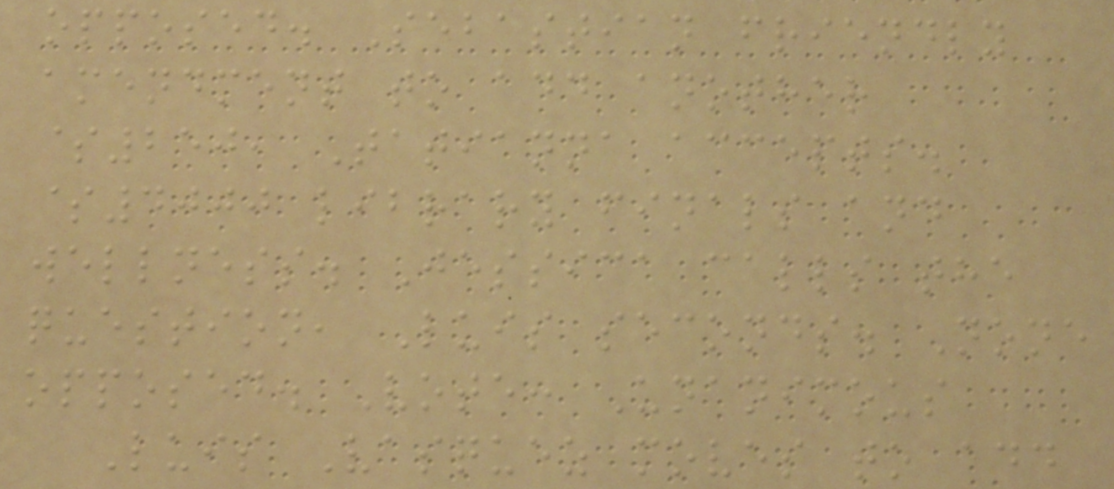opposed. Sebastian friendly
amendment to add another
$250, Tatianna accepts.
$4000 library finals and
wellness. Jessica calls the
question, Luis seconds. None
opposed. Vote: Unanimous
Luis Vasquez moves to add
